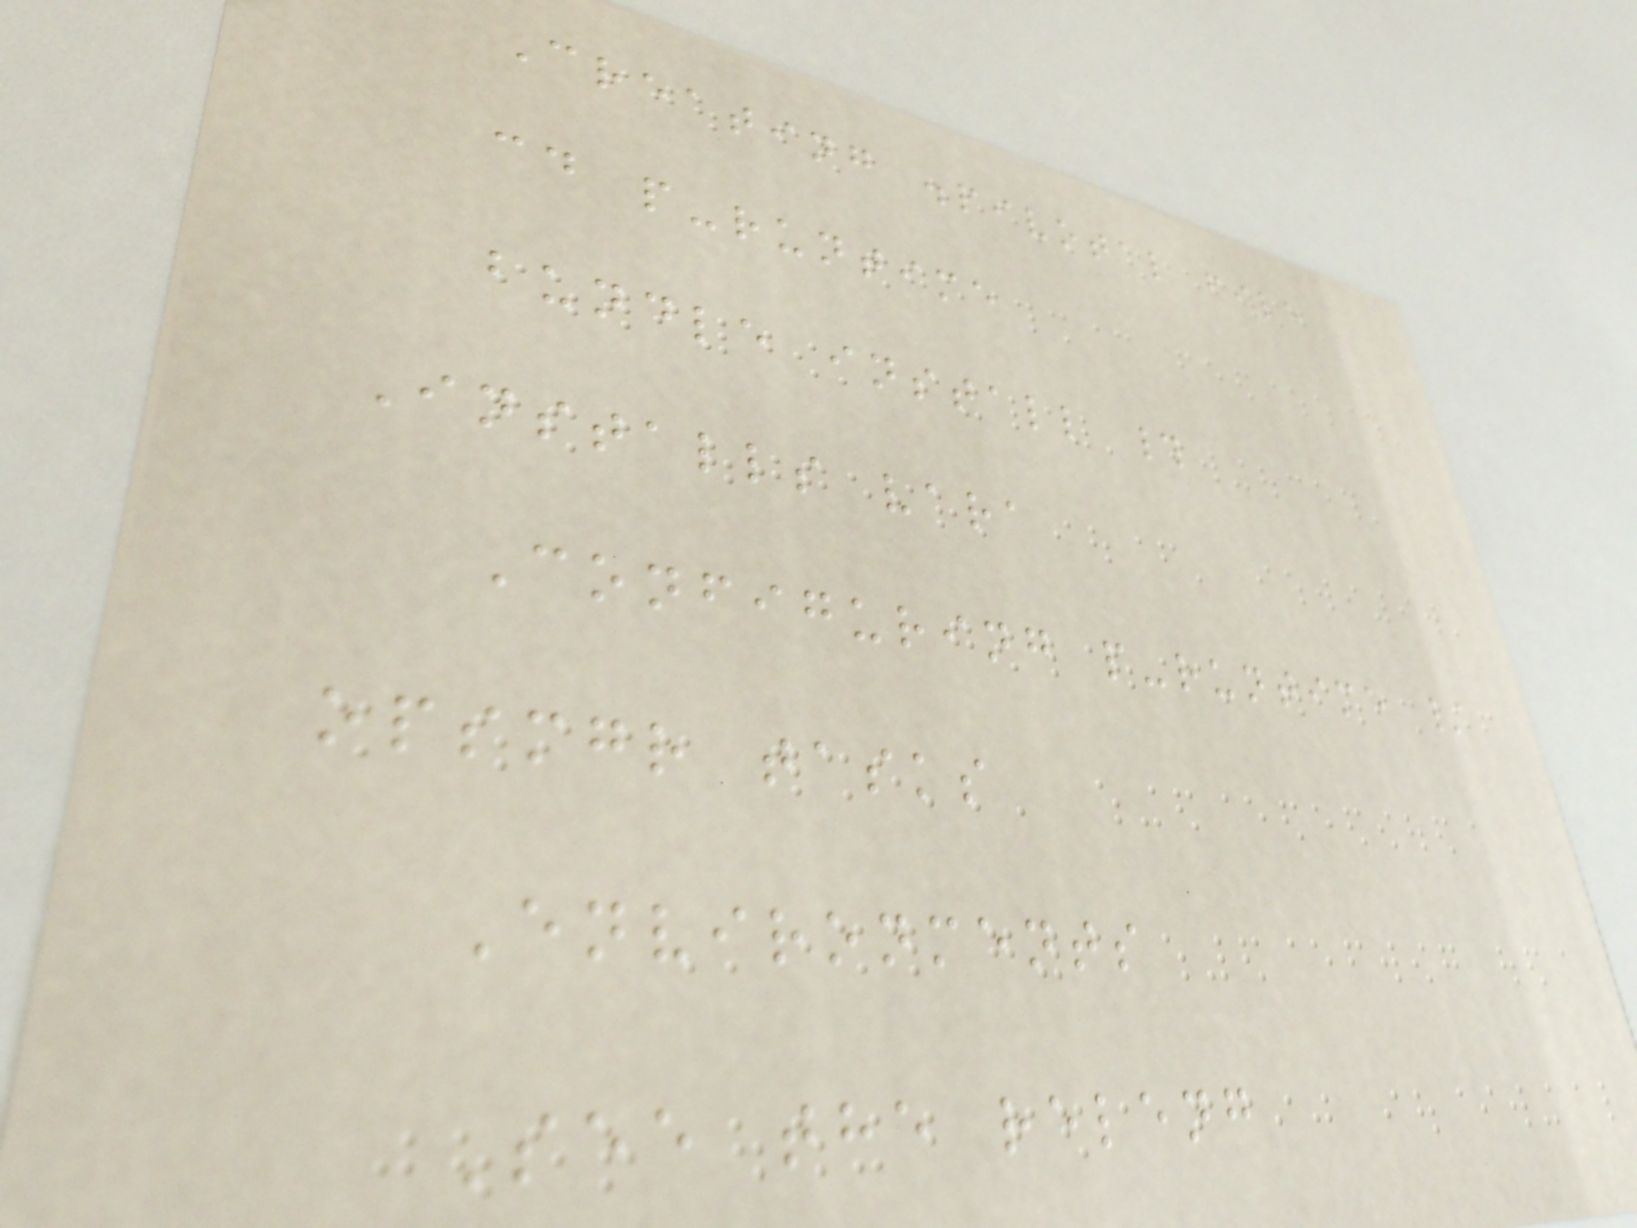Creating .pivotal file
cd p-runtime
bundle install #
Installs vara
Configuring p-runtime /
opsmgr tasks
Environments
See the releng
